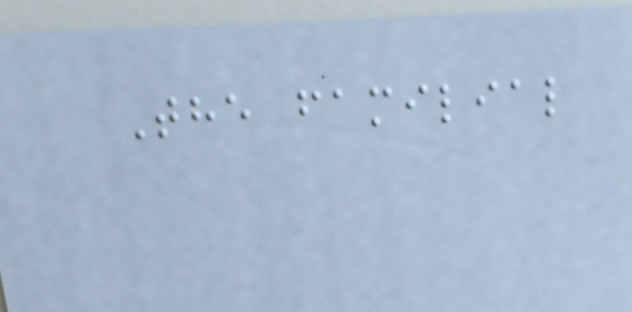The familial
